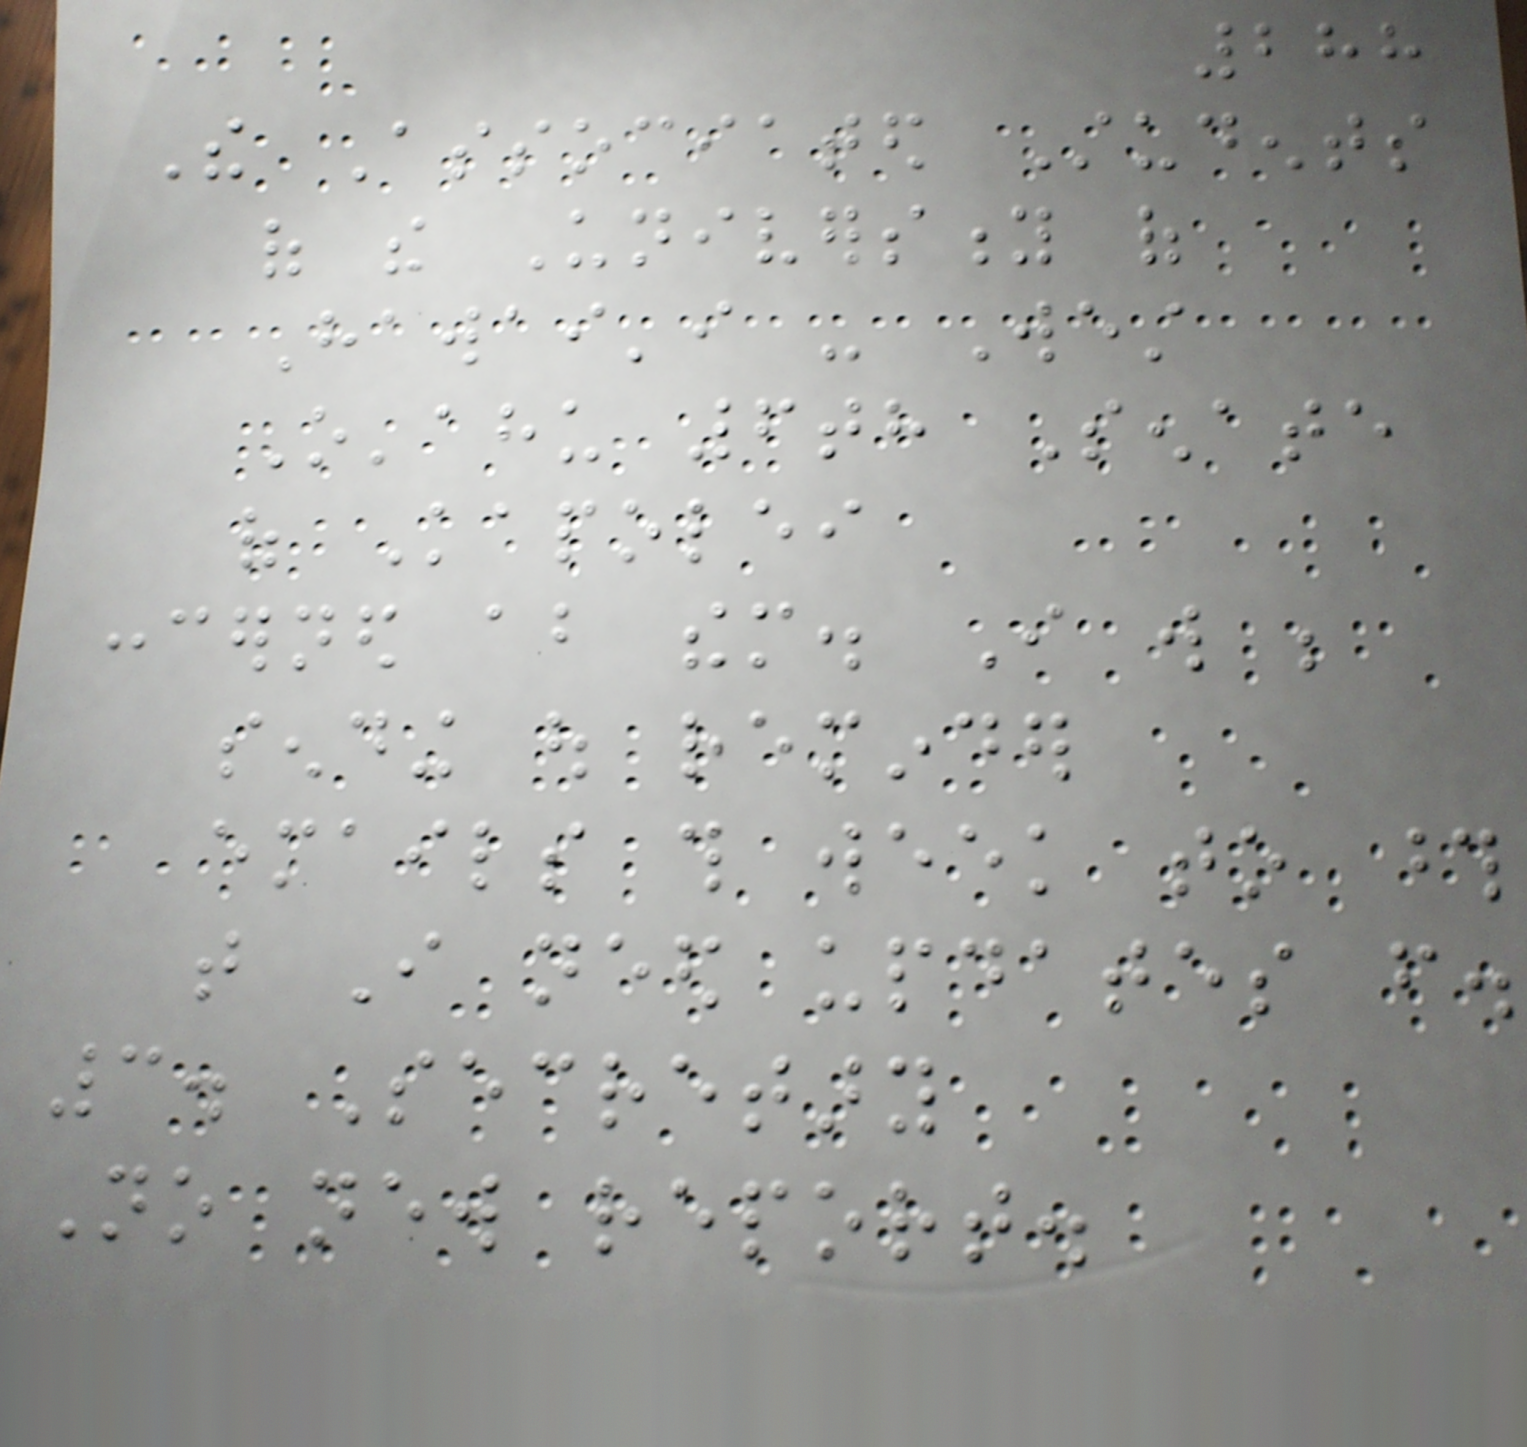288
The Associated Students
of the University of
Hawai'i - West
O'ahu 6th Senate
of Kapolei
concerned about them. I will be
sending out reminder
emails this week to those
that I need updates from.
3. Secretary
No new report.
